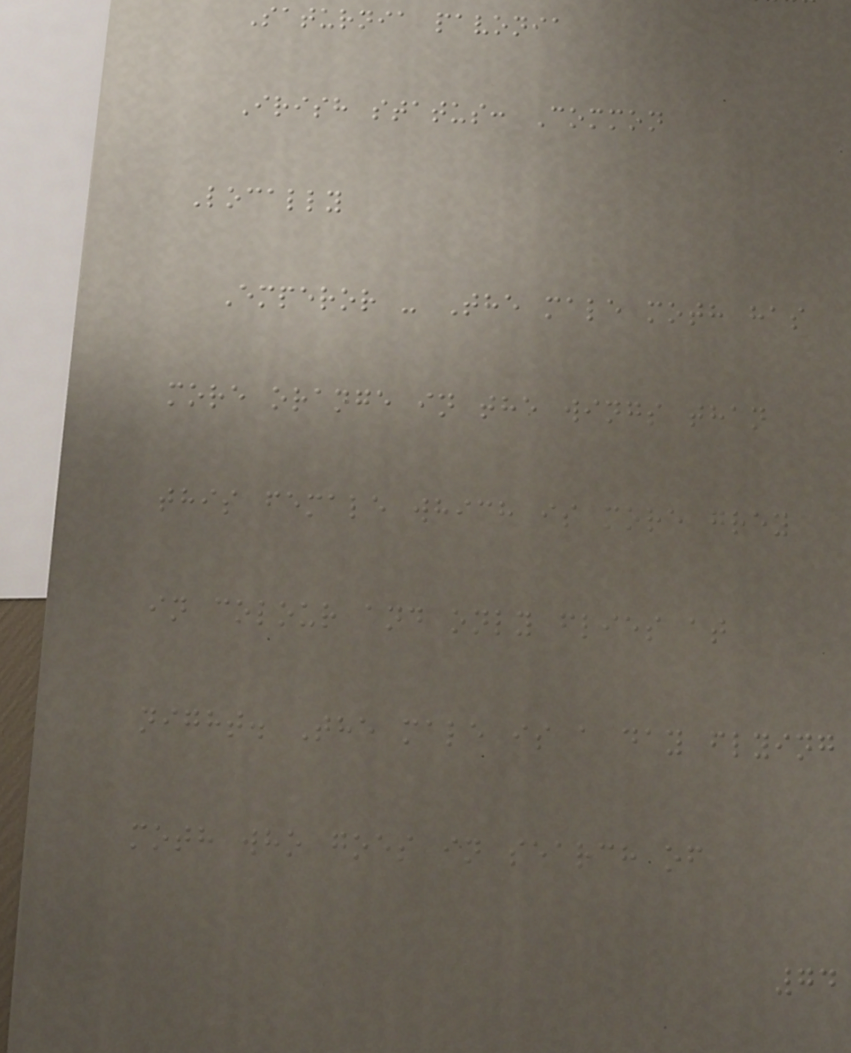Saturnia pavonia
Irish status: Common
Locally
Emperor - The male moth has
more orange in the wings than
this female which is more grey
in colour and only flies at
night. The male is a day flying
moth who goes in search of
74
